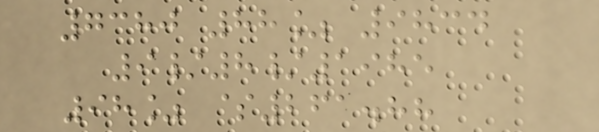7380 88% 9834
9/8/1985
98% $261.88
